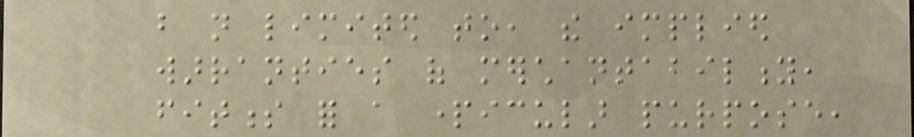but not limited to, the implied
warranties of merchantability,
fitness for a particular purpose,
